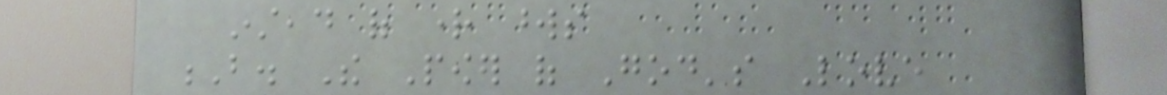instead of right words
B. The Power of God's Love
